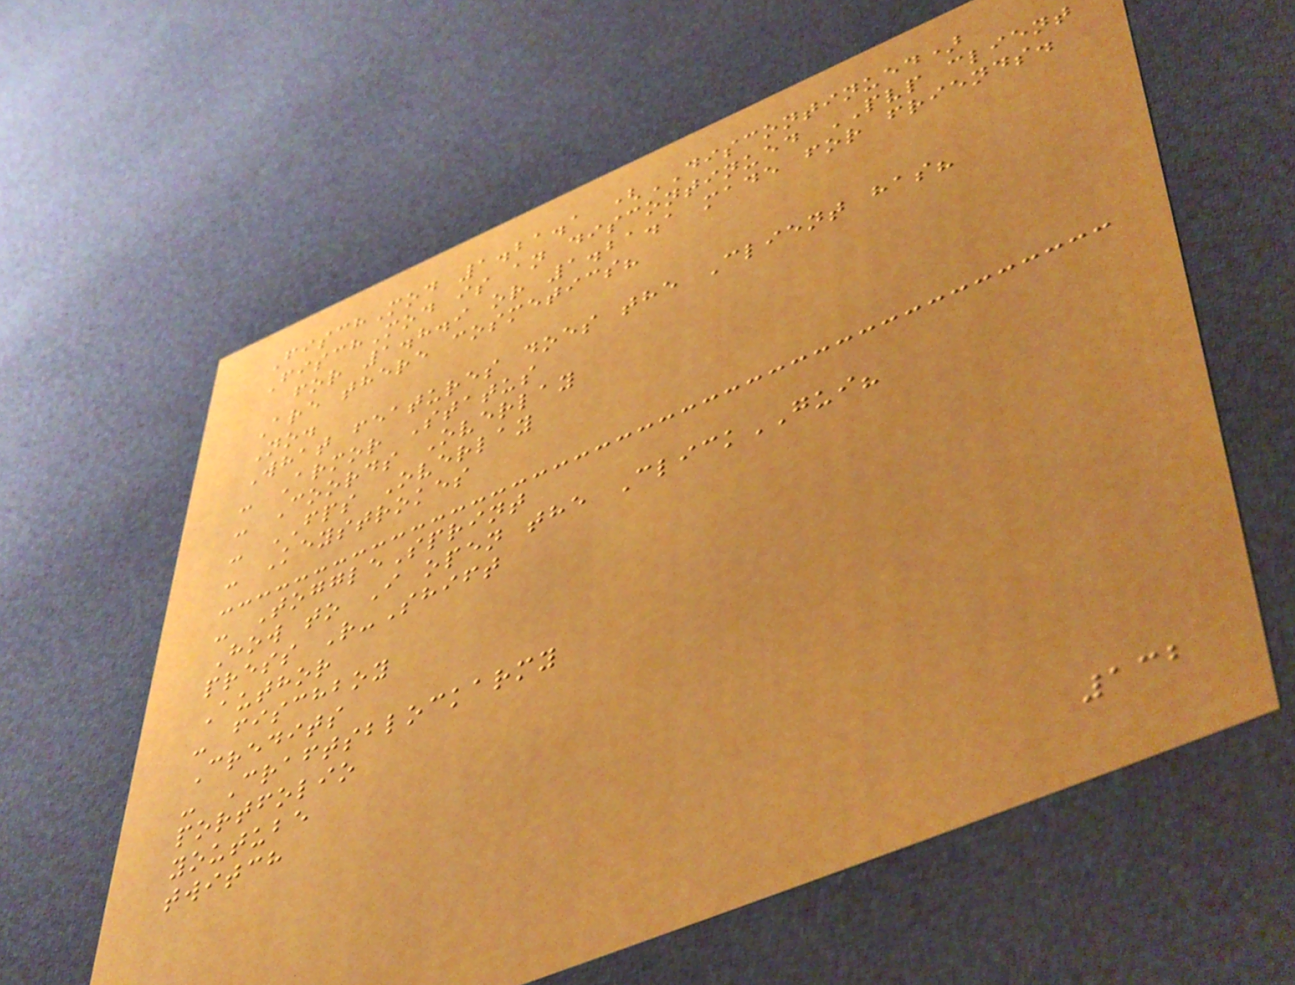FischMod 1.21.1 (DISCONTINUED)
FischMod is an discontinued PVP client
for 1.8.9 or 1.21.1 made for friends.
Are there cosmetics?
No.
What features does the Client has?
- Armor Status
- Coords Overlay
- FPS Overlay
- Keystrokes
- ToggleSprint
How to I open the ClickGUI?
press R-Shift
Author
- fischboy
Credits
- Craftsblockarmy
portfolio
youtube
twitch
132
